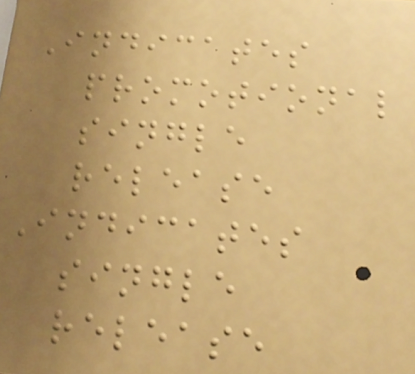Indicates
promotional
single
release
Indicates
single
release
